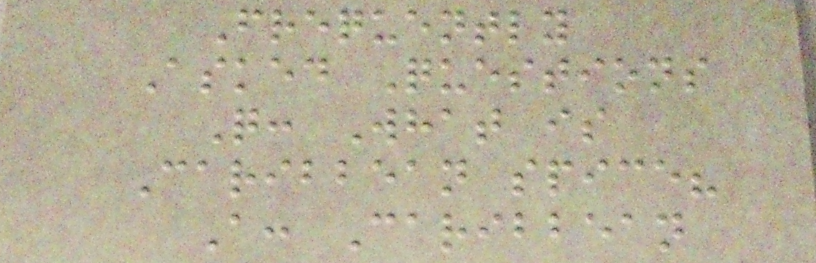Frequently
Asked Questions
Q: What is
Caribbean spice?
A: Caribbean
